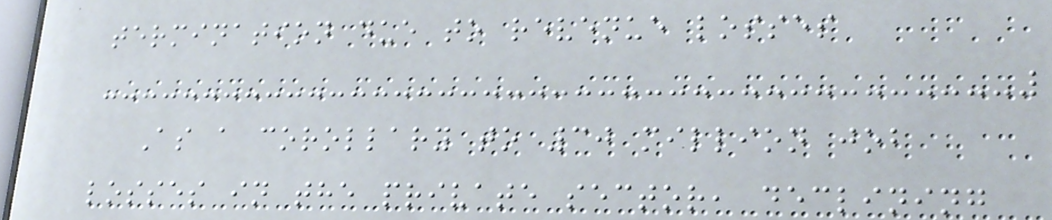termination due to revenue losses
As a corollary to 30 million job
losses in the private sector, declining
